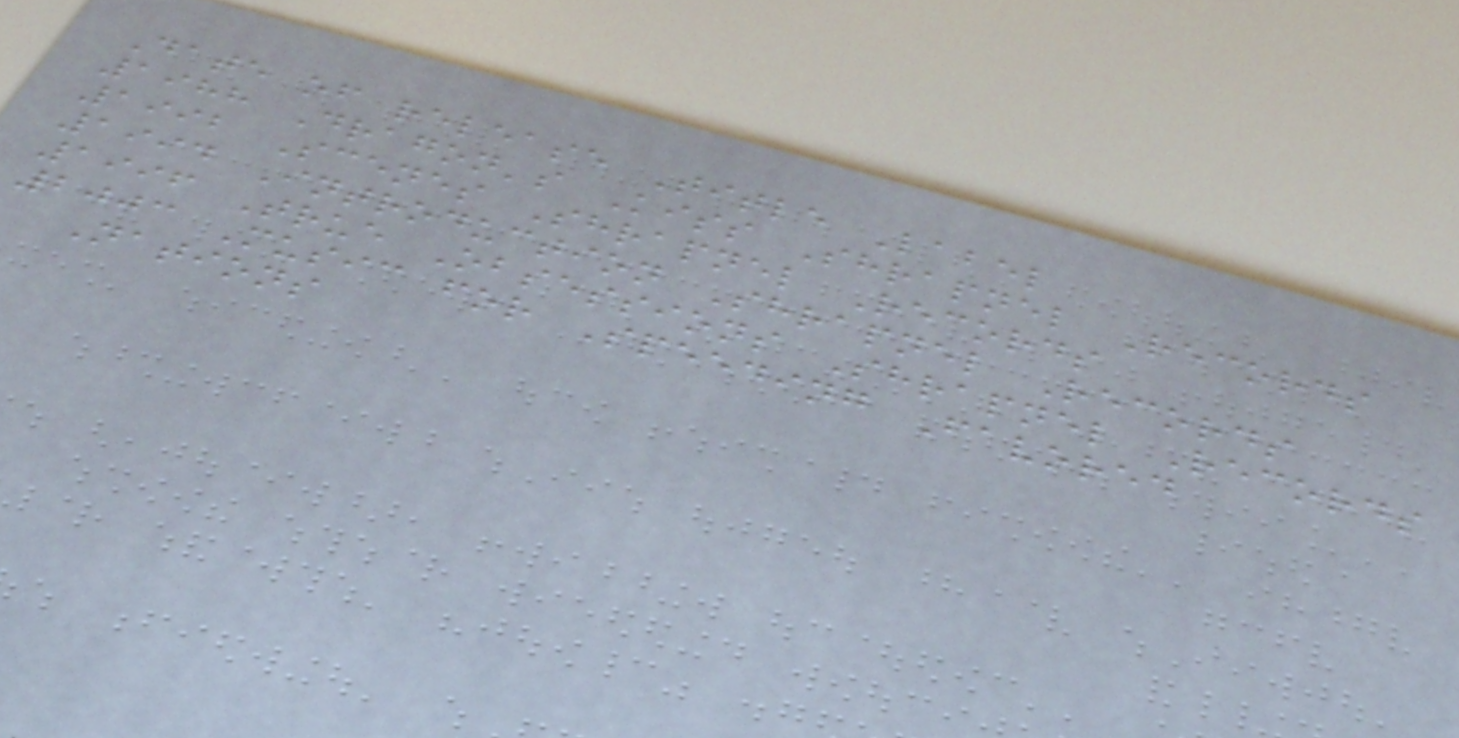Date of release Title Label
1988 Dragon's Kiss Shrapnel Records
1992 Scenes Shrapnel Records
1994 Introduction Shrapnel Records
1996 True Obsessions Shrapnel Records
2003 Music for Speeding Favored
Nations
